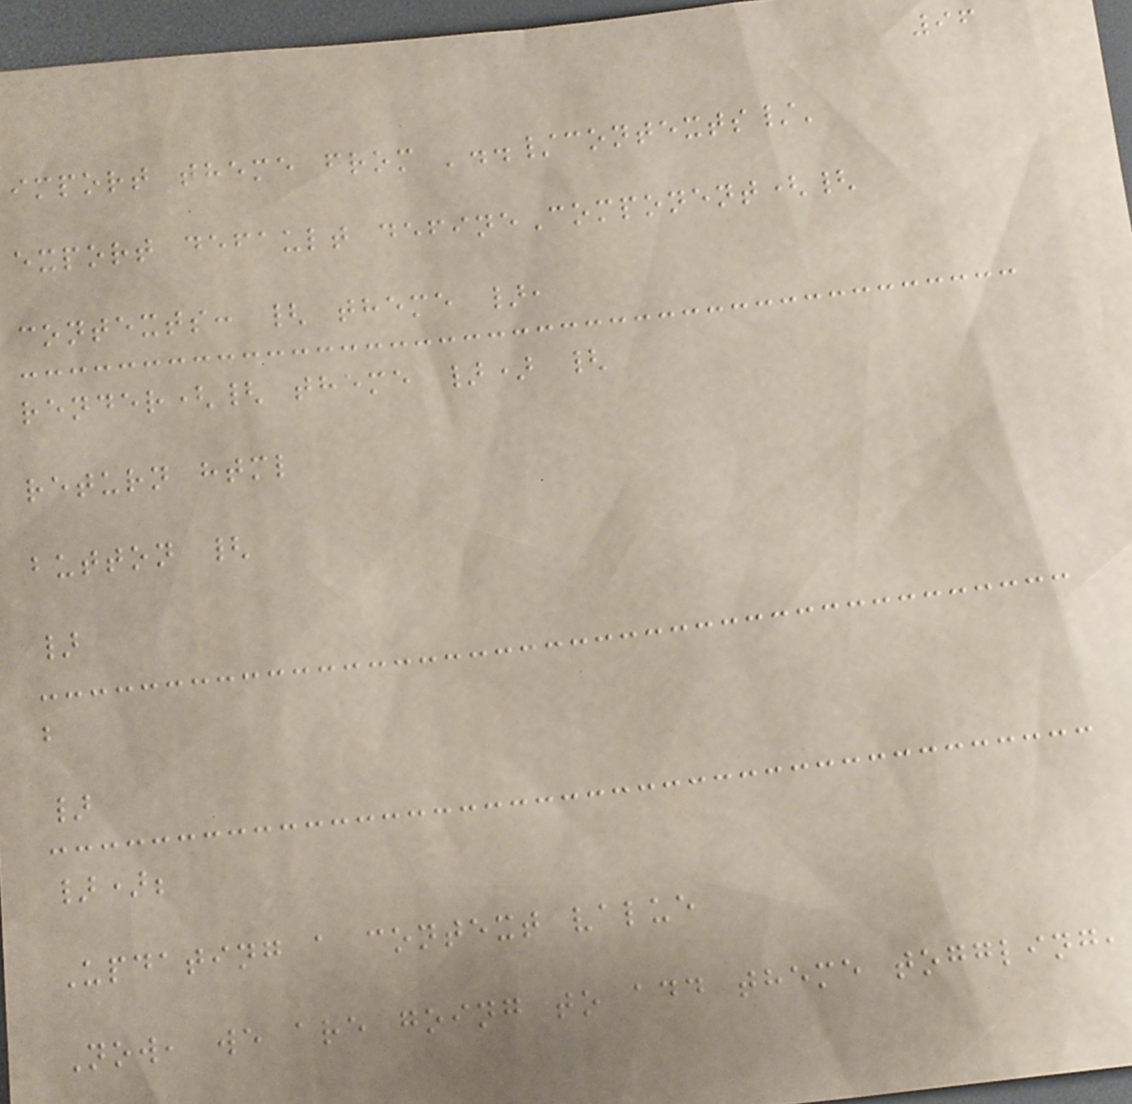96
import theme from '../contexts/'
export default defineComponent({
contexts: { theme },
render({ theme }) {
return html
button {
}
;
}
});
Updating a context value
Now, we are going to add theme toggling,
